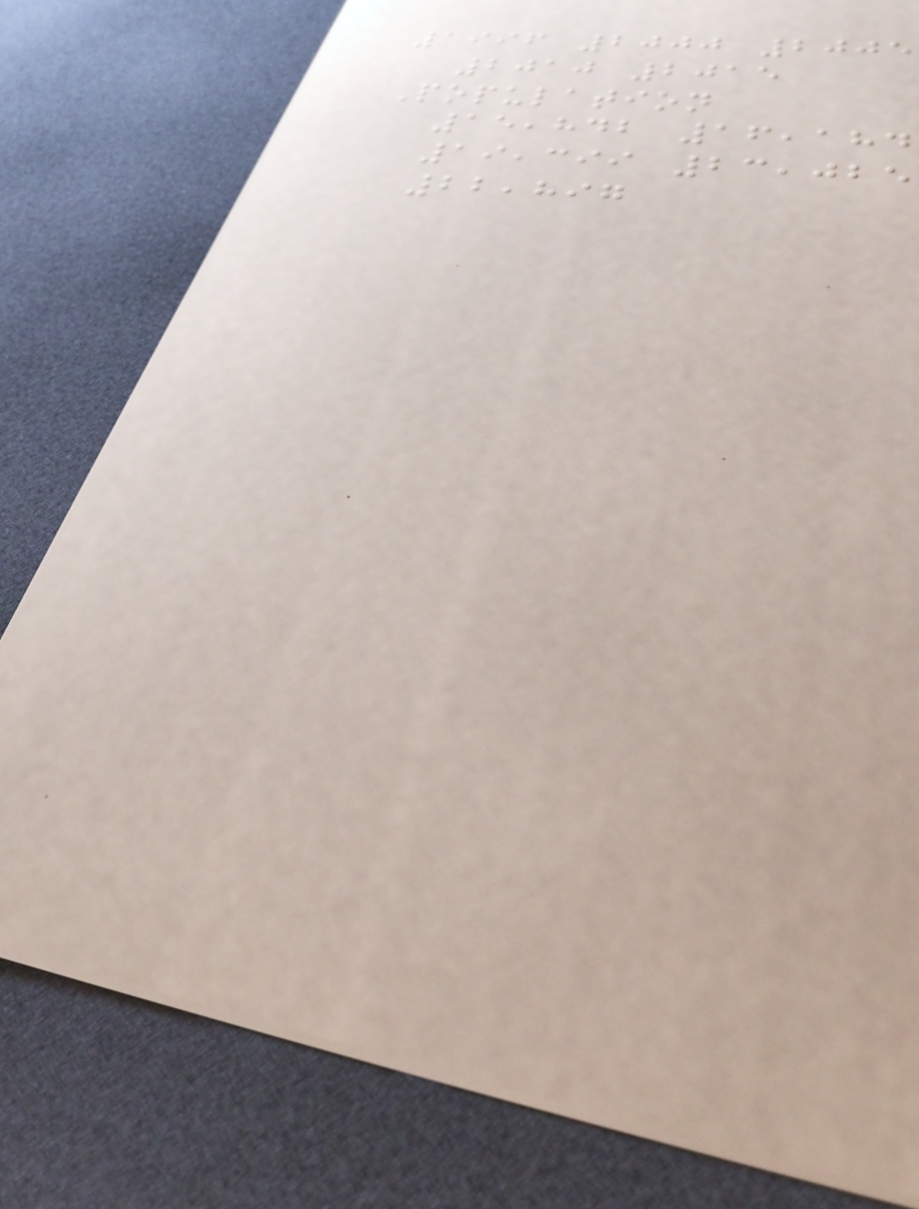1996 2000 2005
2010 2015
Population
15,842 16,184
19,399 23,025
22,897
